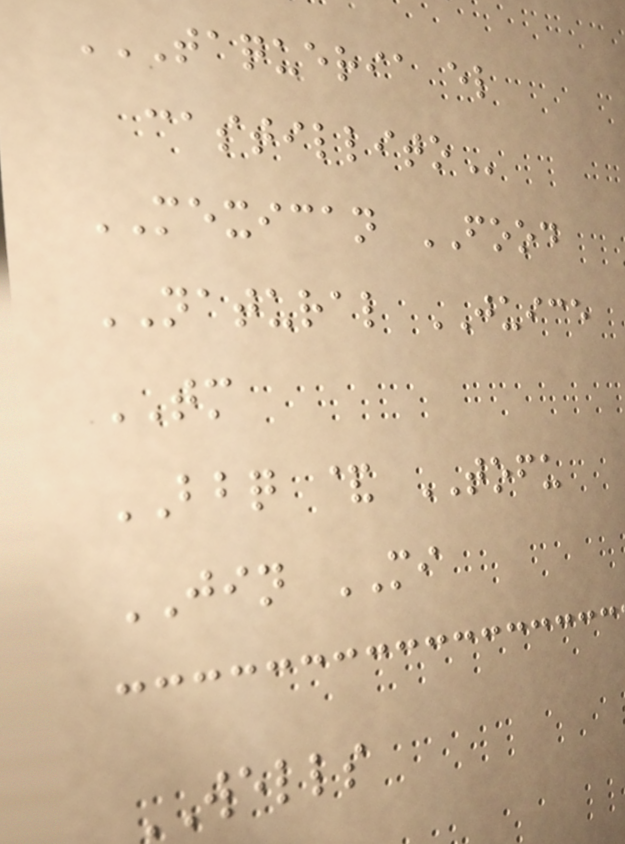TAQUERIA EL
CASTILLITO
MEXICAN FOOD
NATURAL JUICE
TM
BBQ & TOFU
JIN MI
WELLS
